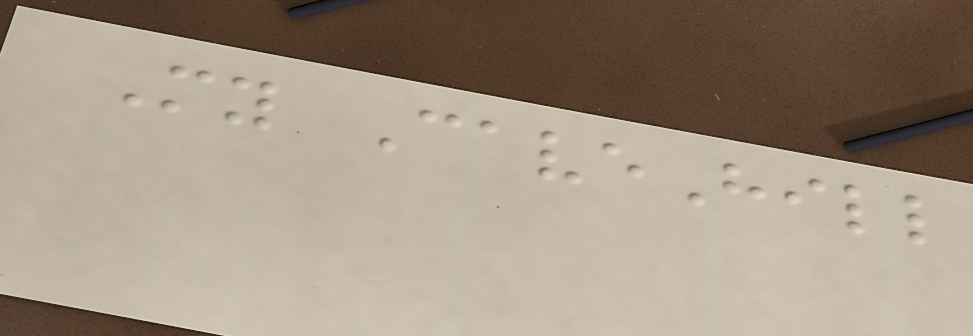My CaveHill
